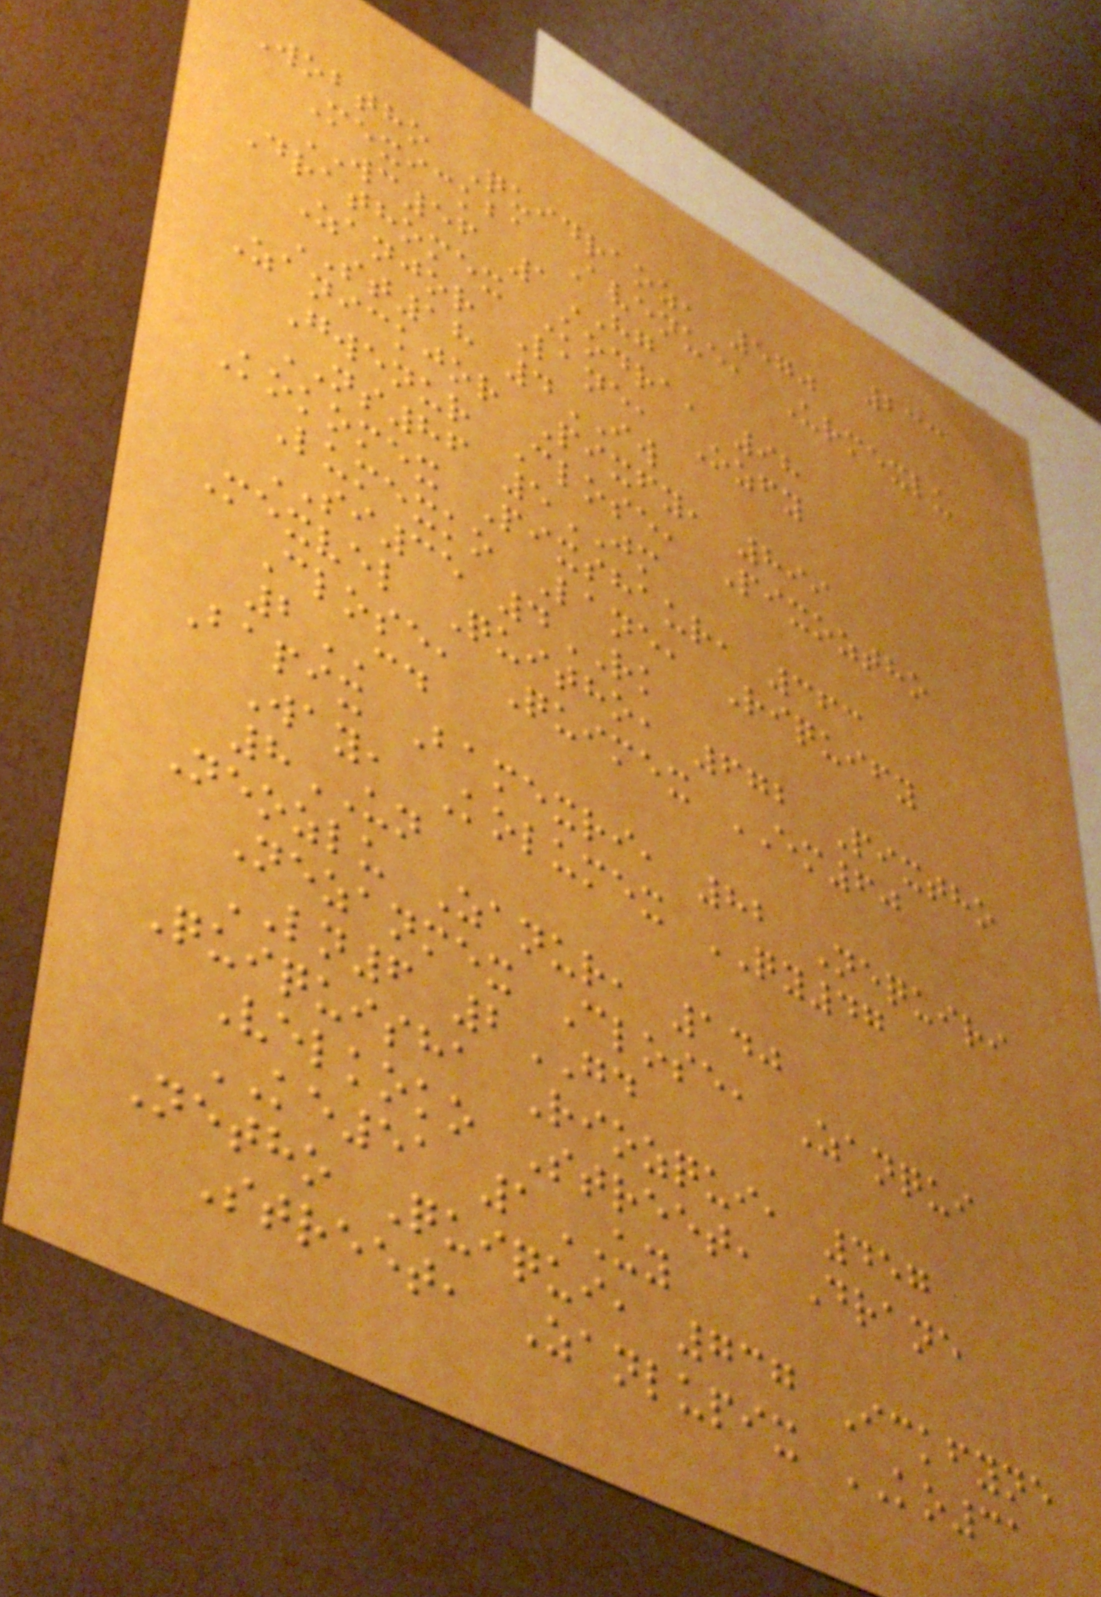233
Wobtho Quidraoz, 570
Mexickba Avenue, Urmexlu
WC56 1HG
Drathomex Kodra, 98
Zanjor Lane, Ozfy
ST18 4IW
Zanickjor Pixfy, 899
Gwenur Close, Pixoztho
NS86 5JM
Kokomex Pixshaur, 363
Lumexko Lane, Riquify
SI35 4RK
Mexvel Quitho, 672 Pixtho
Close, Quimex EM60
2CD
Bapix Bamexri, 82 Nequiri
Way, Kolumex QY47
8UN
Neozlu Zanur, 140
Nezanmex Close, Zanqui
LN6 2GD
Quiquisha Riozqui, 457
Velkoko Street, Drane
KE51 1UY
Netho Quiqui, 737 Ickfyne
Street, Zanlupix KO31
